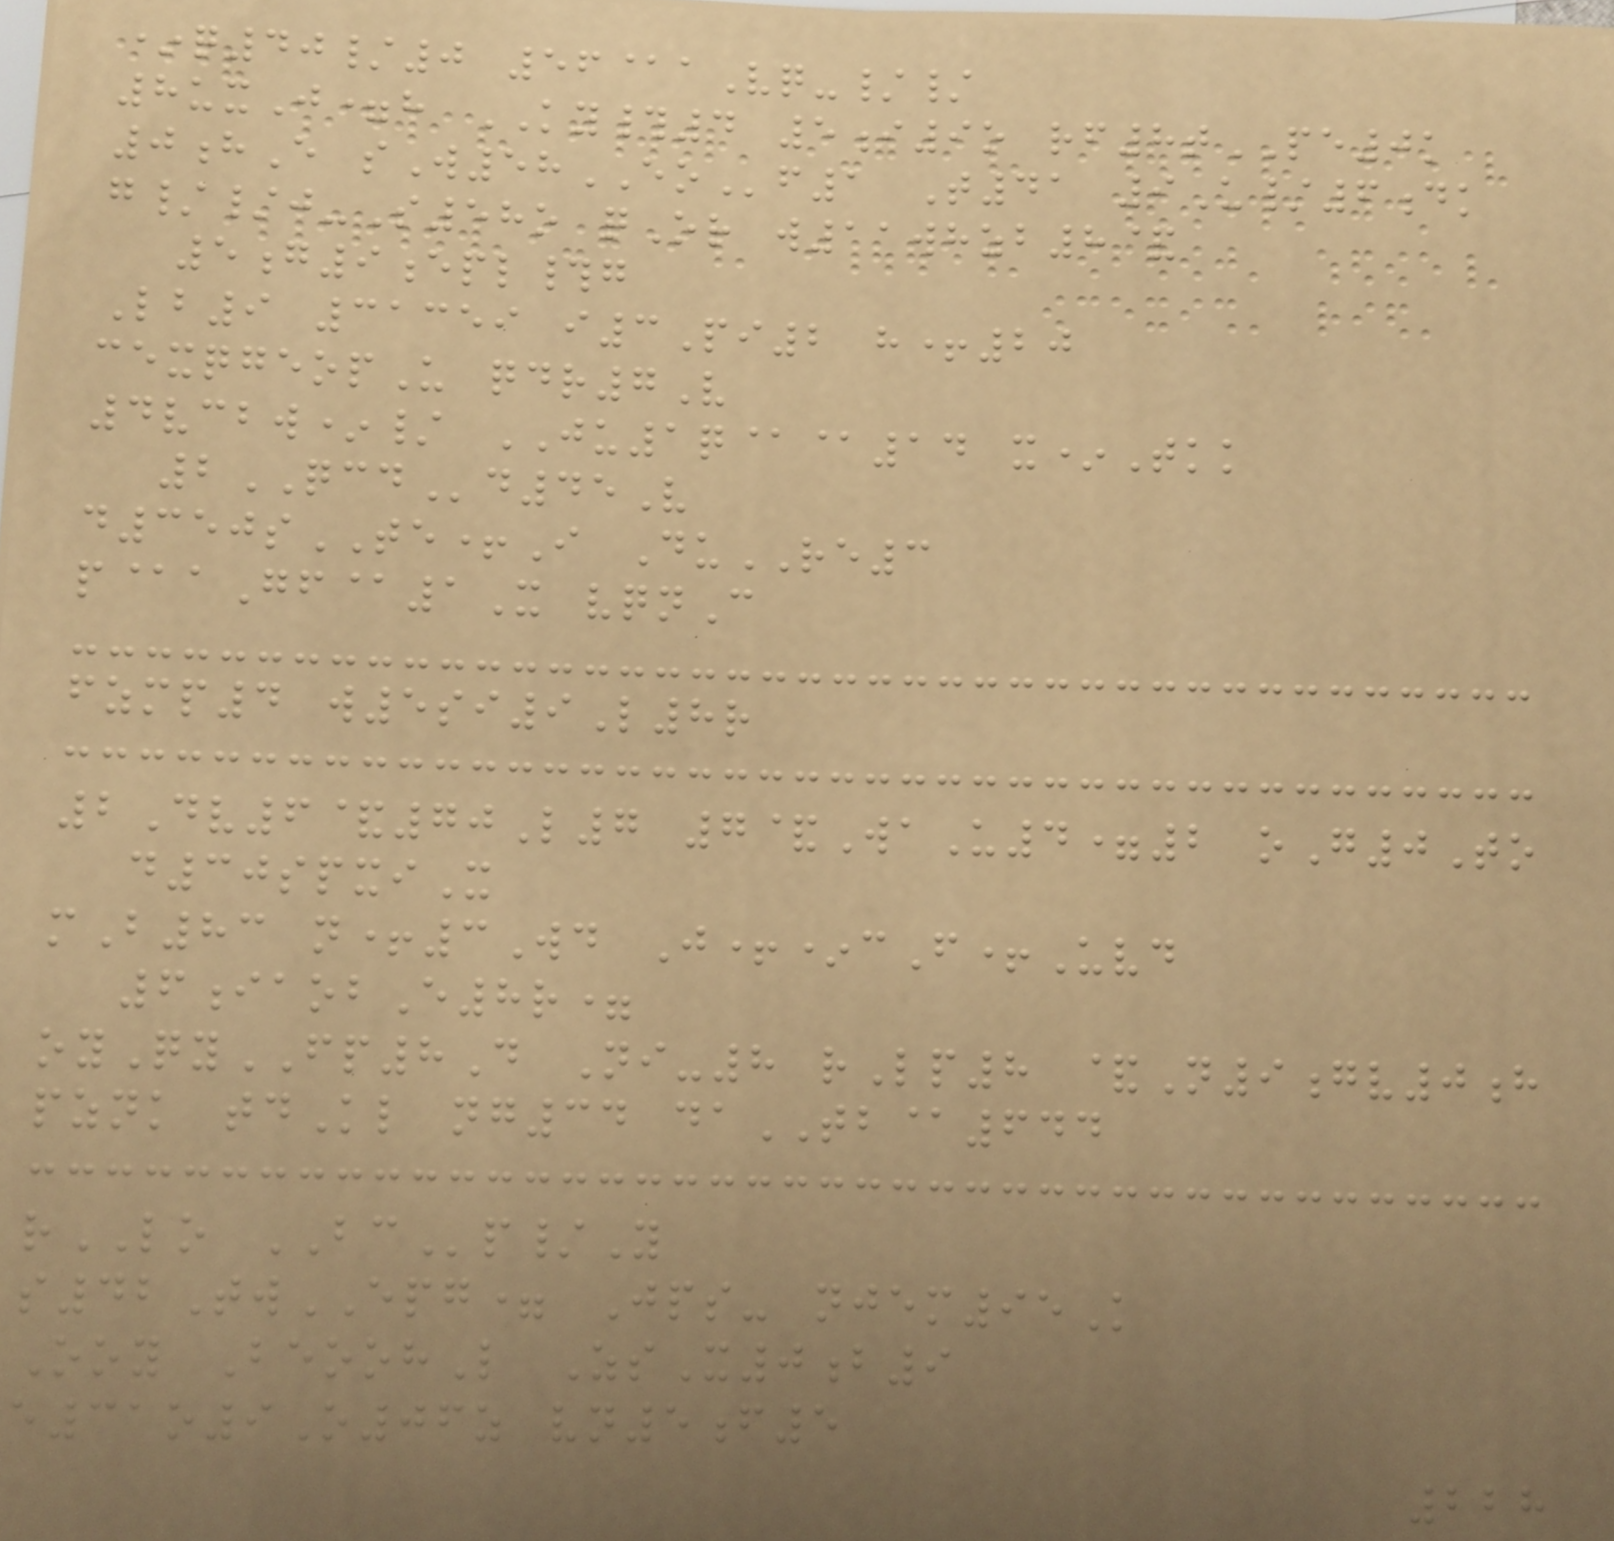*q40/0 56@aVq-//
8uxJ=h KY#4 5i9o rf8tPE0k
0hE sW58EOf1 T41 9U/6dk
g//j-S58o qOr w11whzb8&
5g9epl#g
Lb9 31359 i3Pi2 h+20
cexqgeopU qdr7V
4vcbw*/ JU1q@@14 x*Tkk
2QCDd45V
d350sTE+I DuRE3
p@aGf@1X vqnC
fzmp4 w5si9L8r
2Dv6&70L7 7&WaU4=2 oG0To
d30spxiX
mB83 n+3Wd J+*cF+Uvd
6iaobE8r=
oyQyFP8D Ni-8 rLp8 &N9gv0h
pznk tdKl ng34 daTB@644
rLO BCp/Y
s42TwEPG= Jps- njem95K
Ooy BeoohL ZsX0b9
e31o9O06z vn5f5
228
